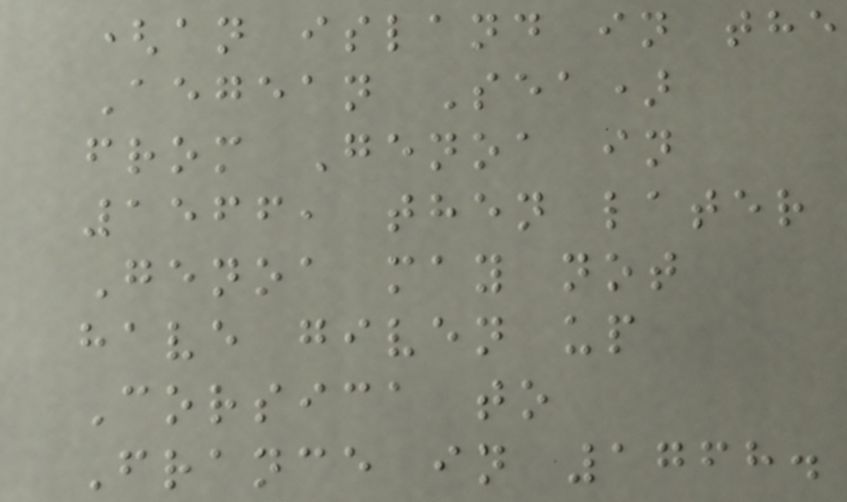(an island in the
Aegean Sea)
from Genoa in
1566, then later
Genoa may not
have given up
Corsica to
France in 1768.
